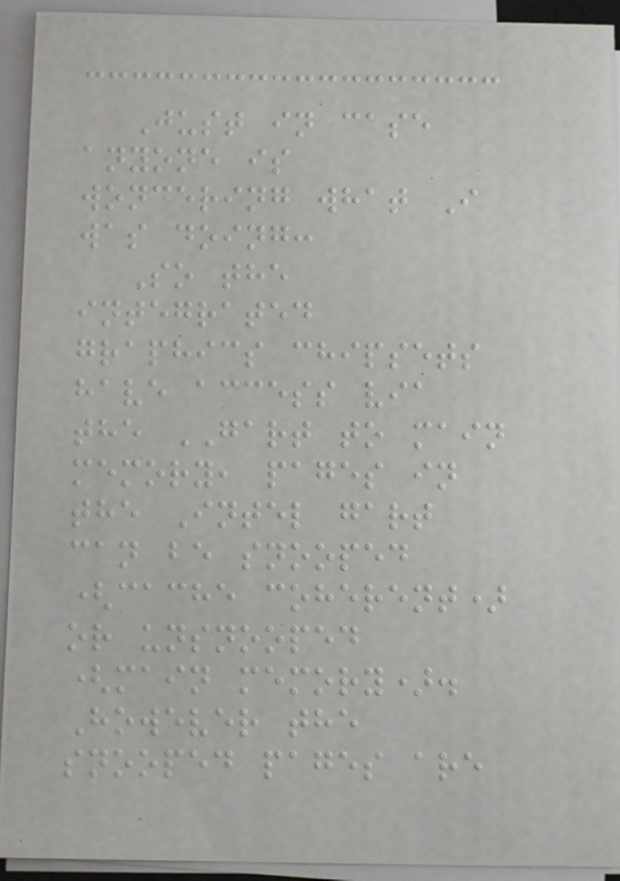Just in case
anyone is
wondering what I
was doing:
So the
integrated
graphics chipsets
have access via
the GART to main
memory, pages in
the Intel gart
can be snooped
(cache coherent)
or unsnooped
(main memory).
However the
snooped pages are
